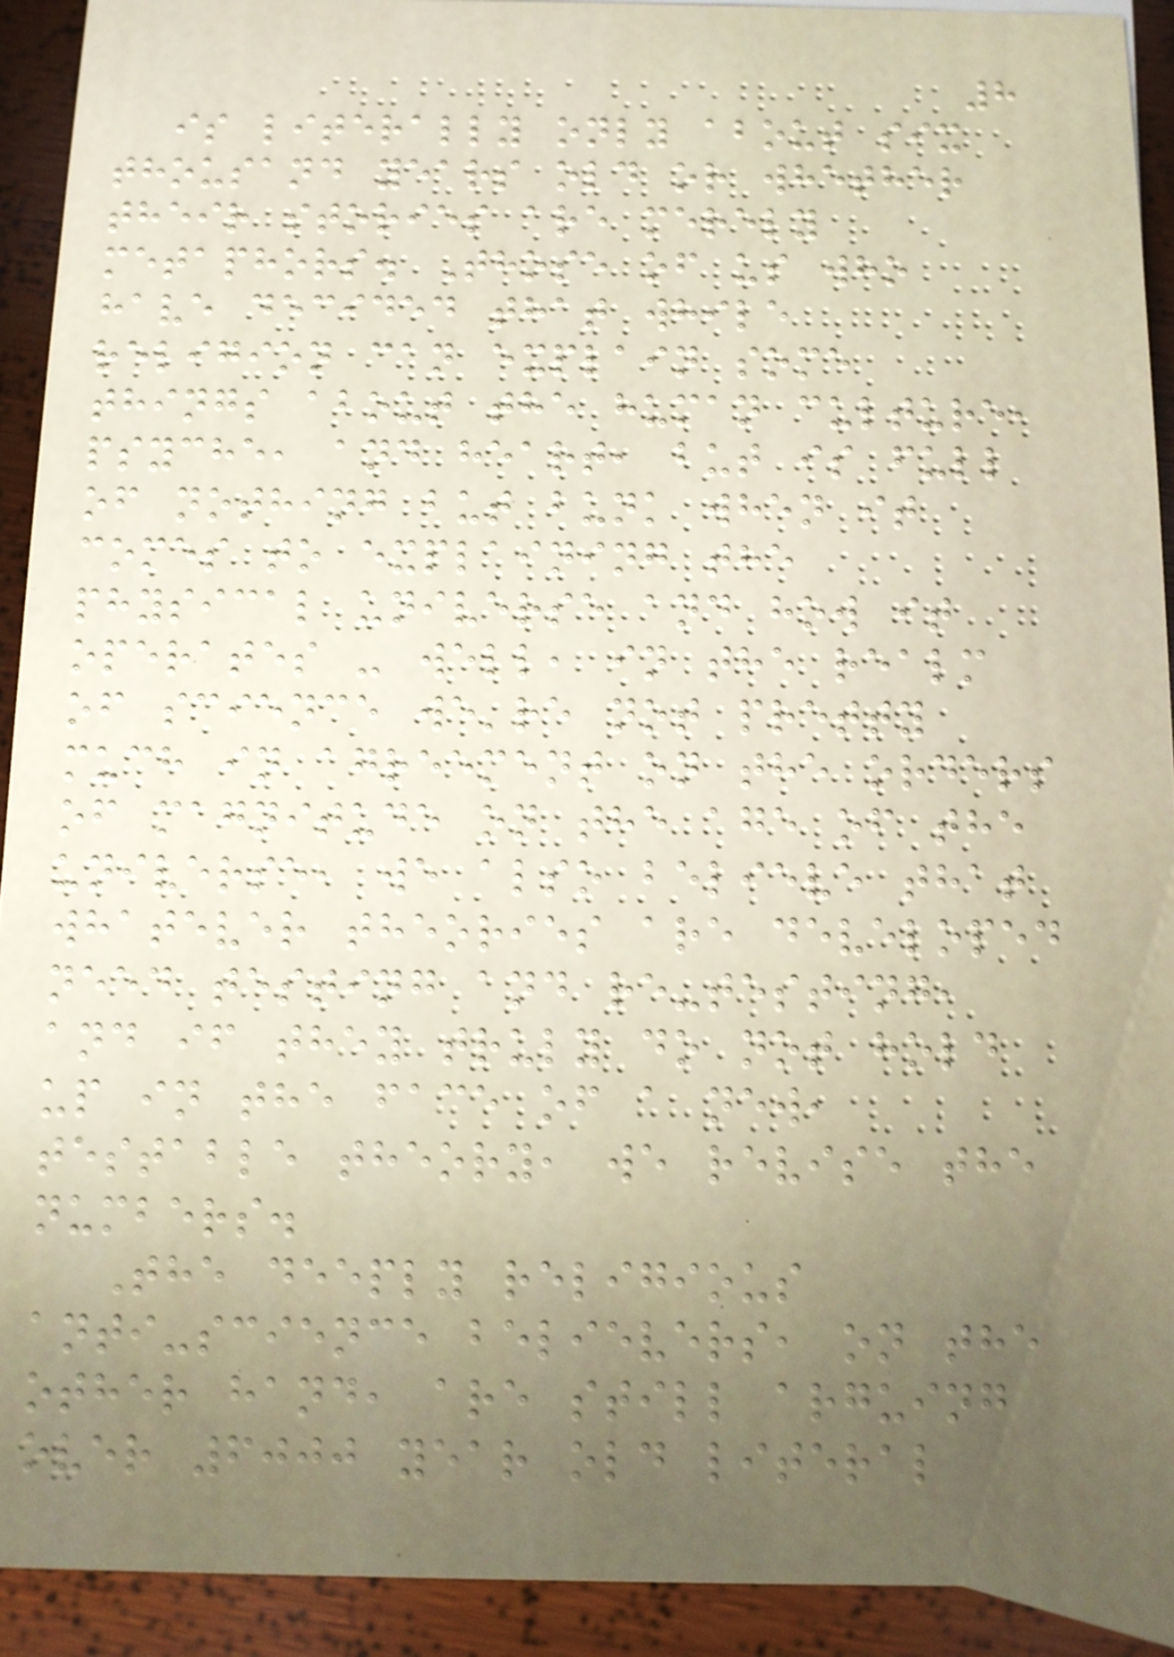8
is literally only about six
thousand years old or whether
their stories are merely
metaphors. Those of us who
have decided that while
religion can explain some
things about the human culture,
psyche, and heart, but is full
of nothing but bunk when it
comes to explaining the
physical universe and how it
operates - well, in the realm
of science we're not pretty
much in agreement on the orders
of magnitude on the age of the
universe, we also believe that
whatever theories are developed
need testing and re-testing,
and if they truly do not hold
up in the face of a new,
testable theory, we revise the
numbers.
The deeply religious
anti-science believers, on the
other hand, are still arguing
over 6000 year old literal
